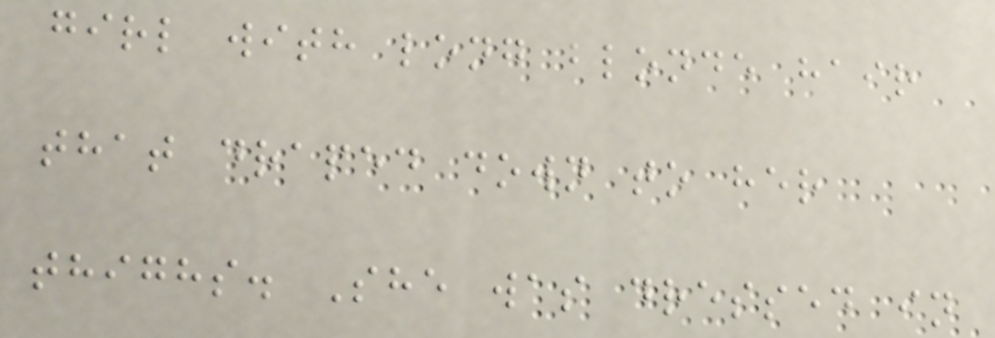girl with long blonde hair
that draped down to her
thighs. She was dressed in
